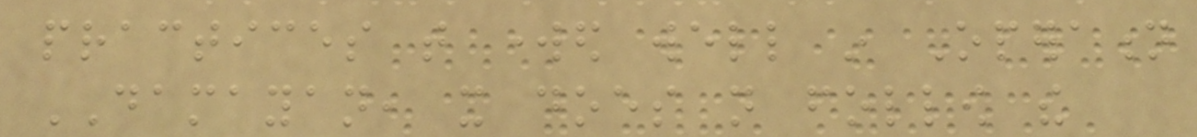practices that worked well in Operation
DAMAYAN, it does not follow the
